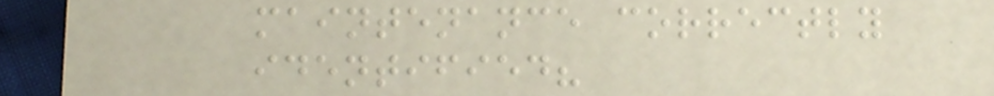maintenance correctly
identified?
